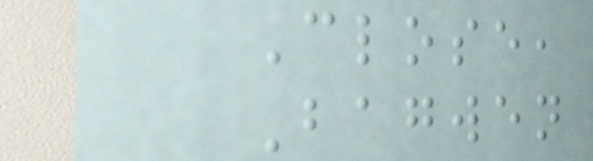Close,
Bagwen
